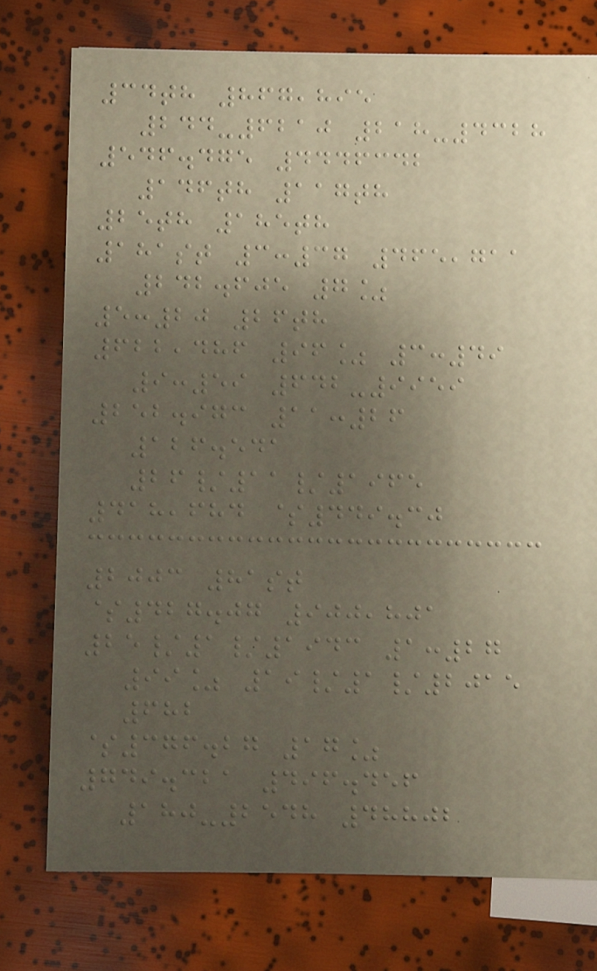34th 867,895
244-6210 218-4328
546.475 4446342
146th 117th
25th 185th
181st 3:37 465,711
242.605 7%
5:20 26th
622,486 96% 3:49
9:59 642-9959
252.973 11:26
126.541
26/11/1965
418,684 $449.30
2003 81st
$427.07 900,801
25/1/1943 1:27
99% 19/1/2015
682
$376.27 17%
749.321 496.456
180-2548 48802
